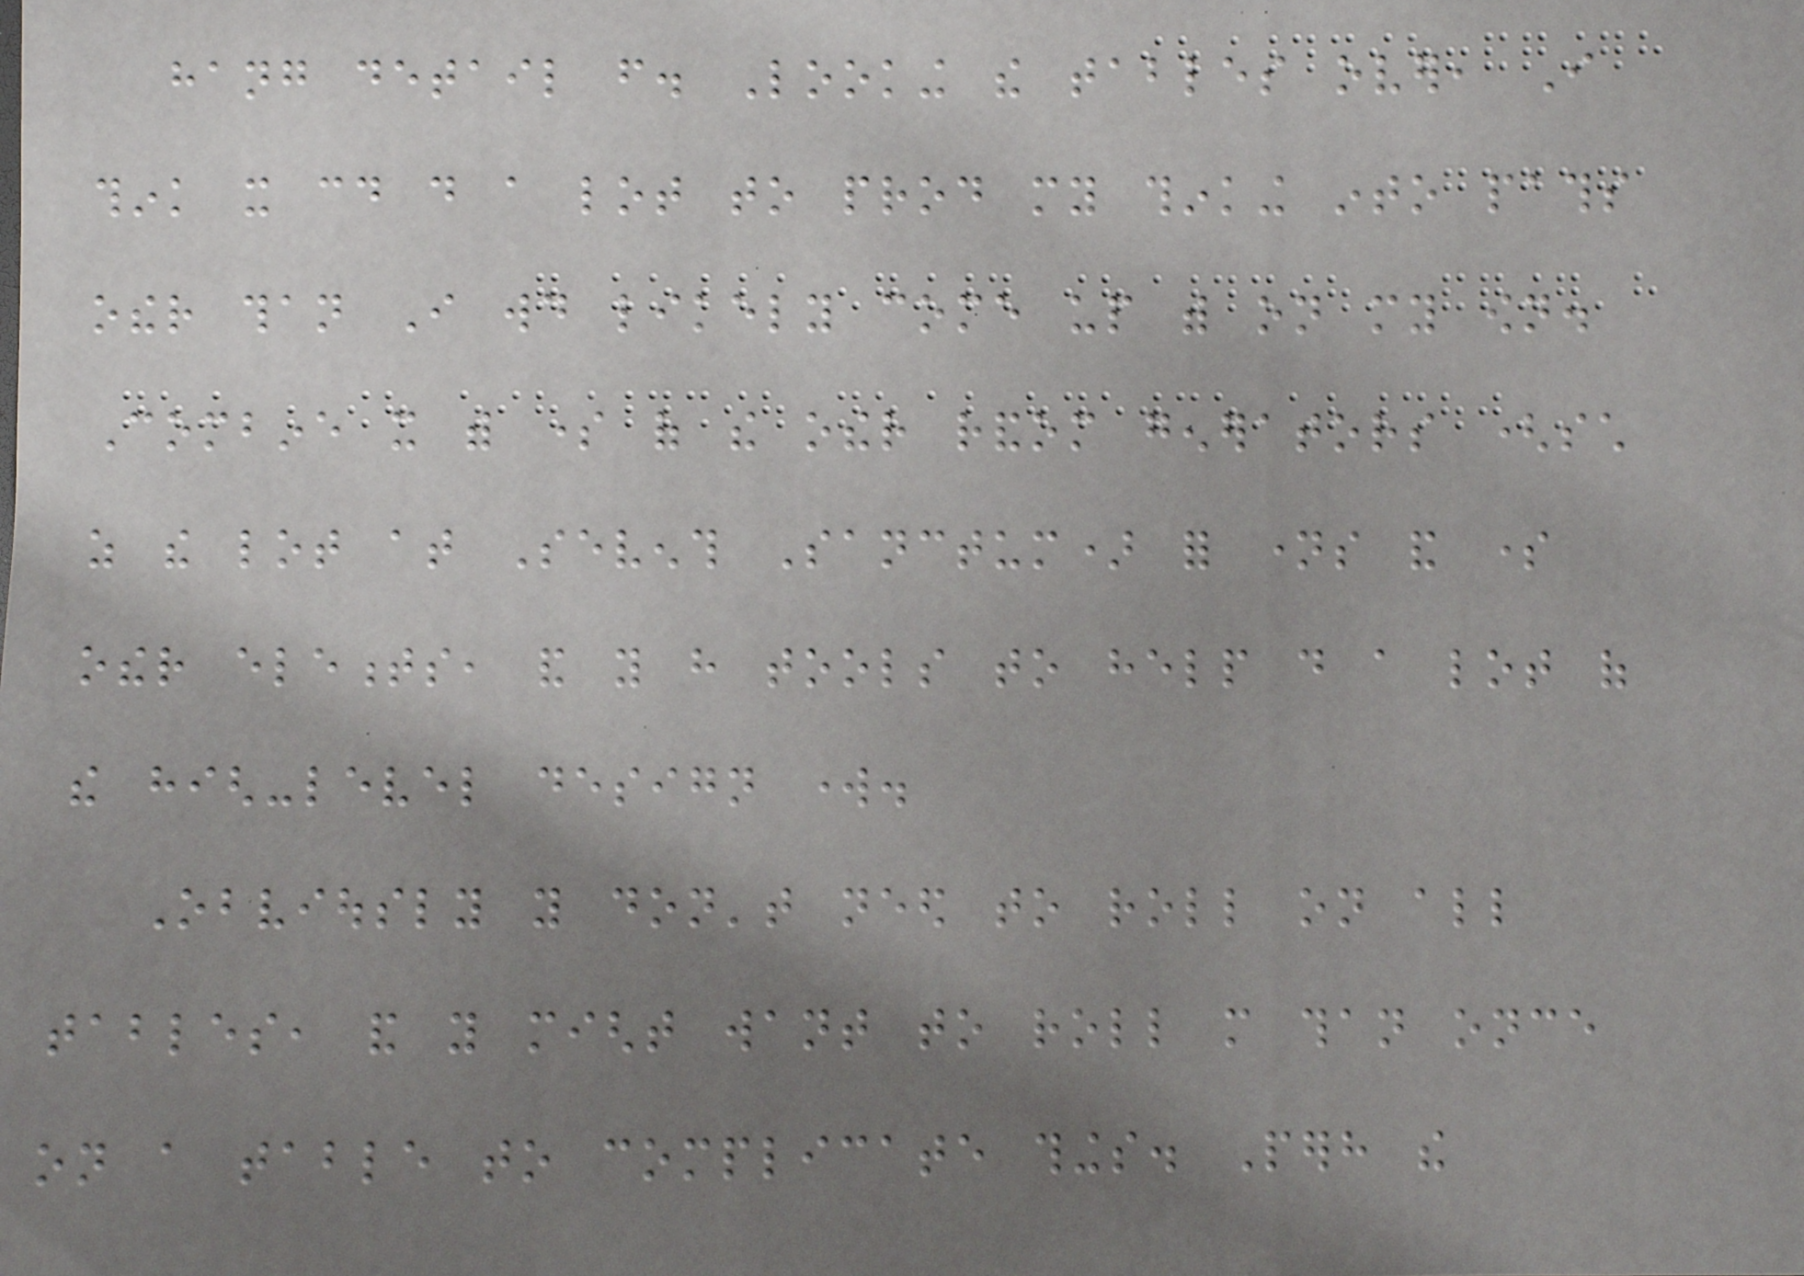hang detail from. Looking the tables over, I
think it could do a lot to prod my thinking into paths
other than I would likely come up with on my own.
Combine it with some of the other random generators (such
as the lot at Seventh Sanctum) for names and some
other elements, and you have tools to help do a lot of
the high-level design work.
Obviously you don't need to roll on all
tables, and you might want to roll more than once
on a table to complicate things. Perhaps the
